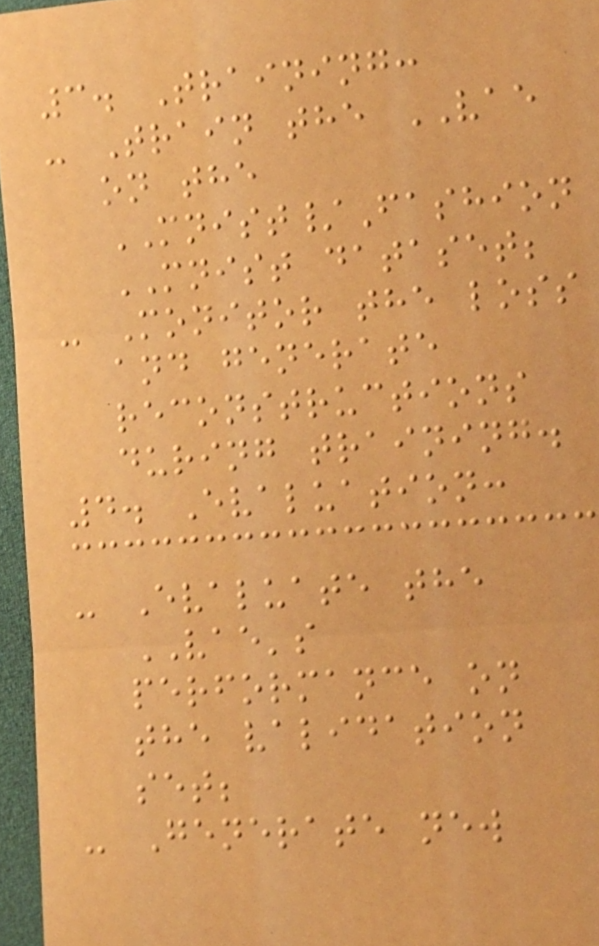3. Training:
- Train the VAE
on the
MNIST/Fashion
MNIST dataset;
- Monitor the loss
and generate
reconstructions
during training.
4. Evaluation:
- Evaluate the
VAE's
performance on
the validation
set;
- Generate new
